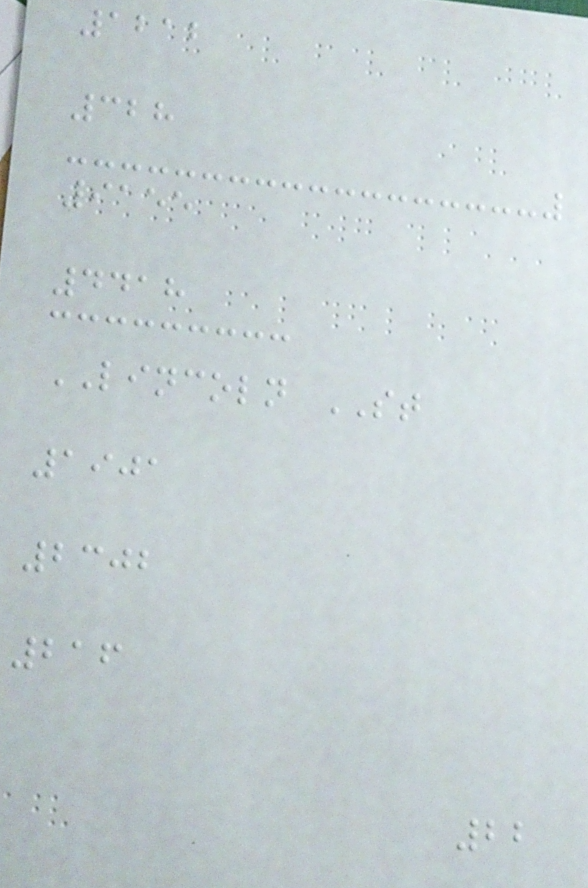1212
328
9155
4418
LINCOLN ST
1901
2302
216
22
